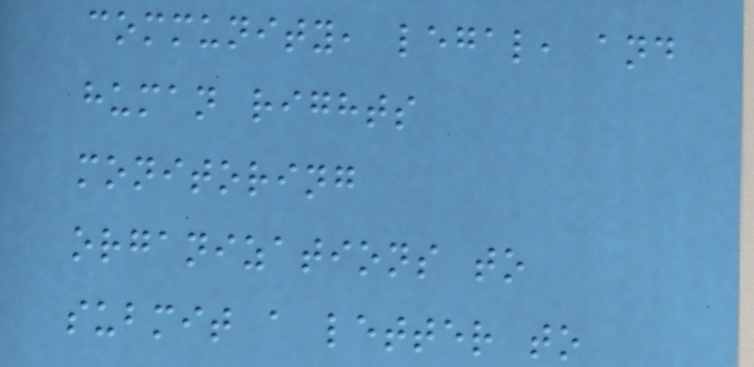community, legal, and
human rights
monitoring
organizations to
submit a letter to
